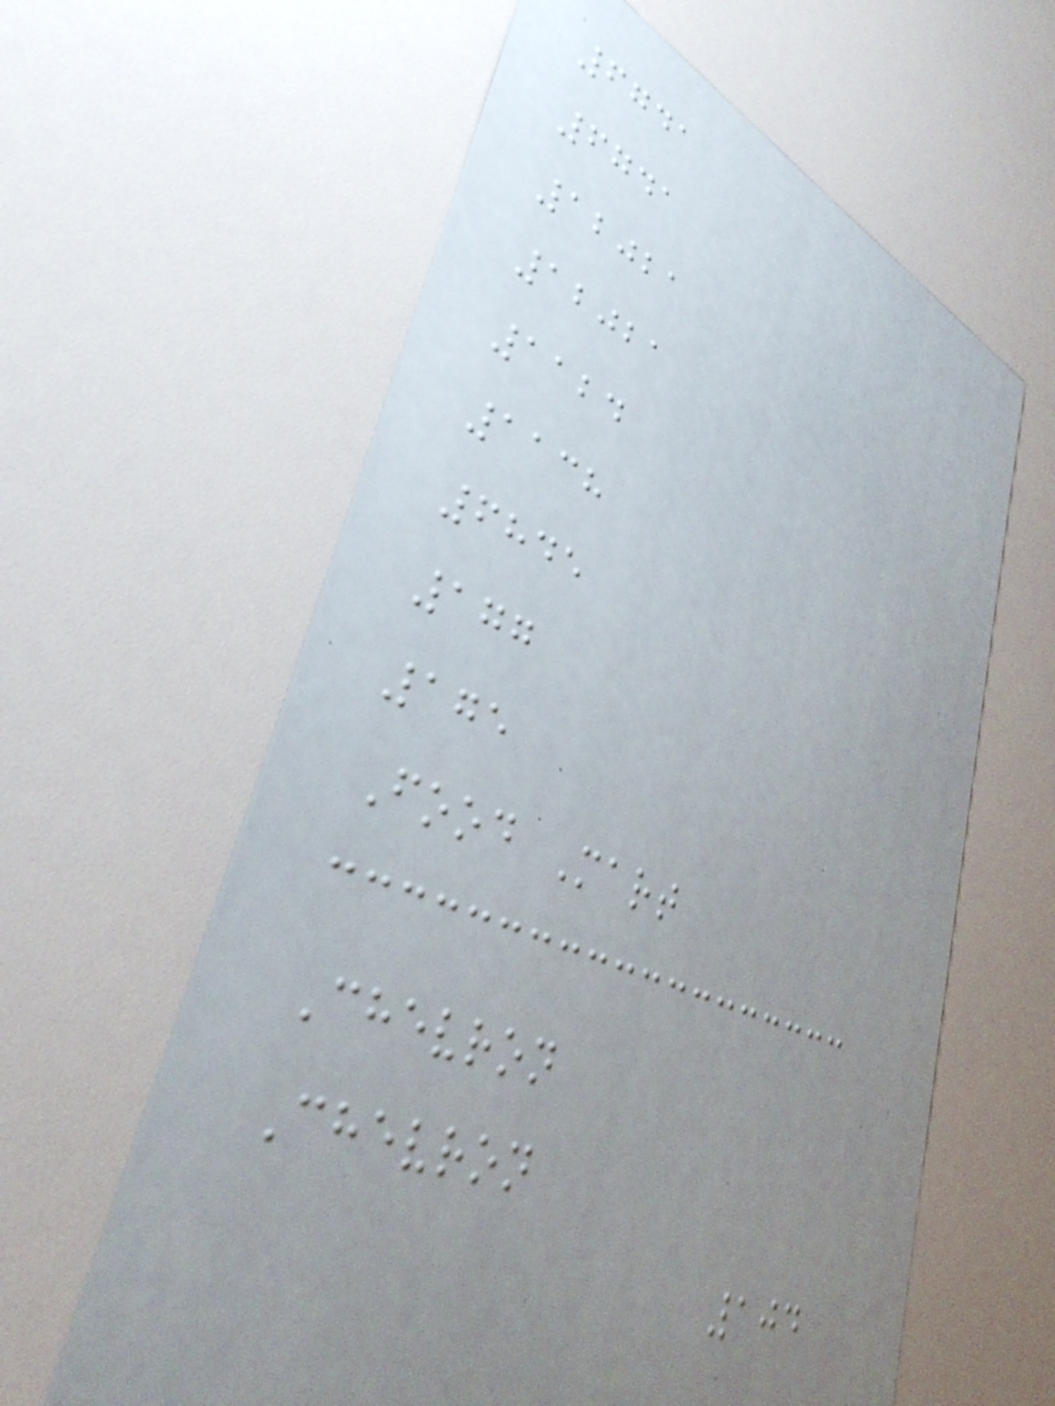6741
6741
12021
12021
1124
1138
6845
177
175
Food Mart
Chevron
Chevron
104
